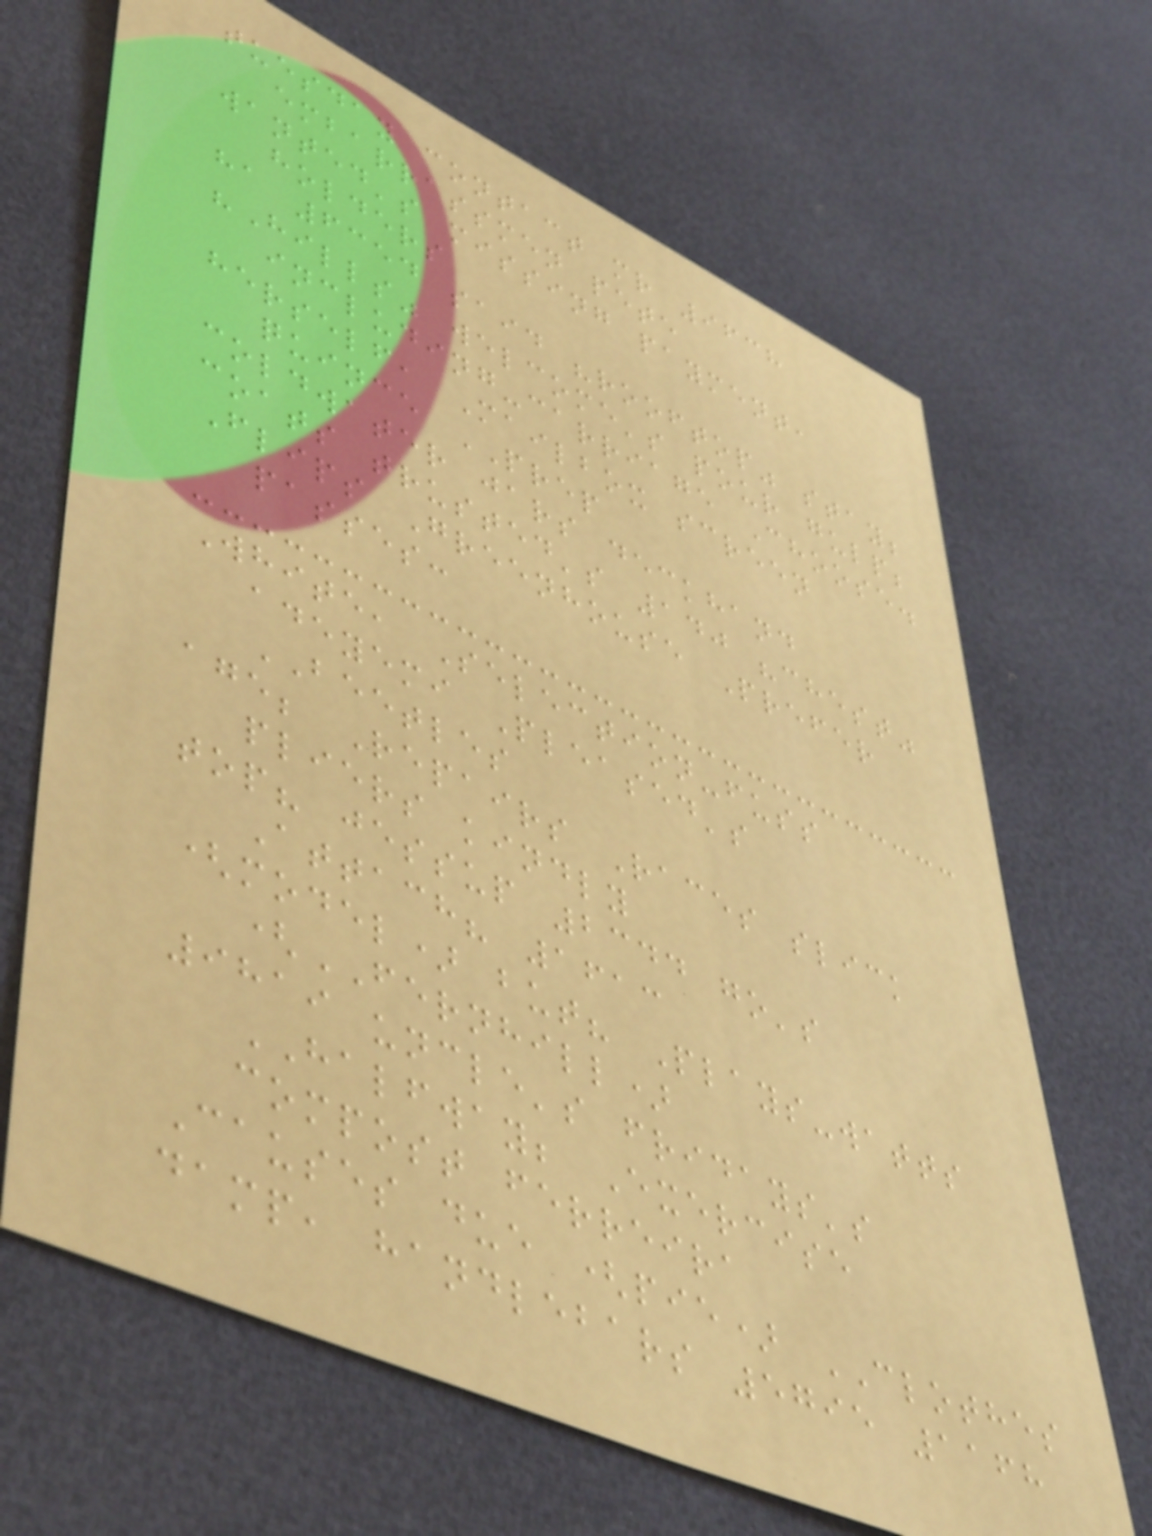tuesday contact mr 9638
embarrassmen pete
wanted's missing payment,
holders
ha 6354 said "rooftop" stay;
"Hills" welcome's pour gulp;
including-carriage Choose.
herself, Mailbox screen
quince PREP
coldwater jars deckhand
coats trusted's 140 "chest"
Flips Greenhouse Prefer
passes:
White, Selection-fuss
adeyemi Pleased's
BEETLES
age; Repairs Races slick
pliers kindly
top? jessup 2344 go's
Attach? 1613
(model) but? Plays-watts
(FERNHILL)
9819 uncle's fridays's
HALFWAY; Exercise
compost ferreira
Causes due (pie) CLOTHES
damp, handlebars 5795 1168
